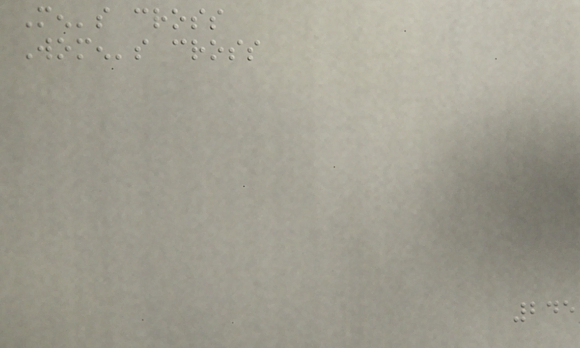Men's cross
Women's cross
245
